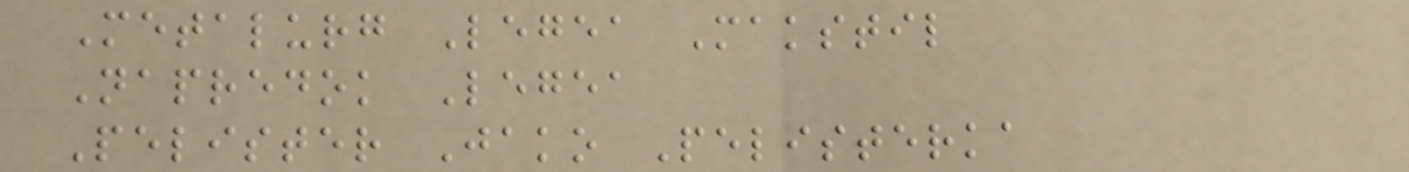Metalurg Legea Makstil
Napredok Legea
Pelister Jako Pelisterka
